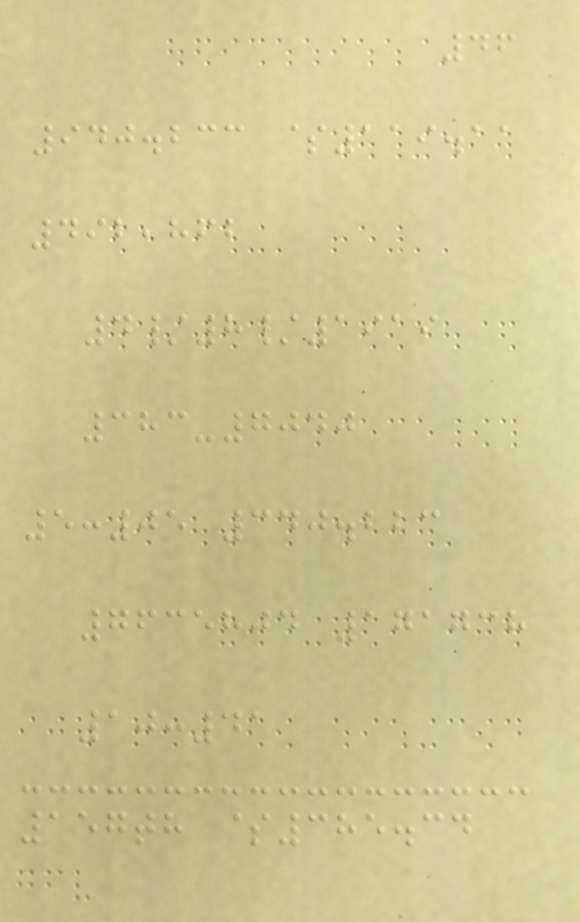46
940.233 $119.11
492,862
4/8/1919
383-7040
5:05 340.223
7635804 171738
10:41
157th $385.34
